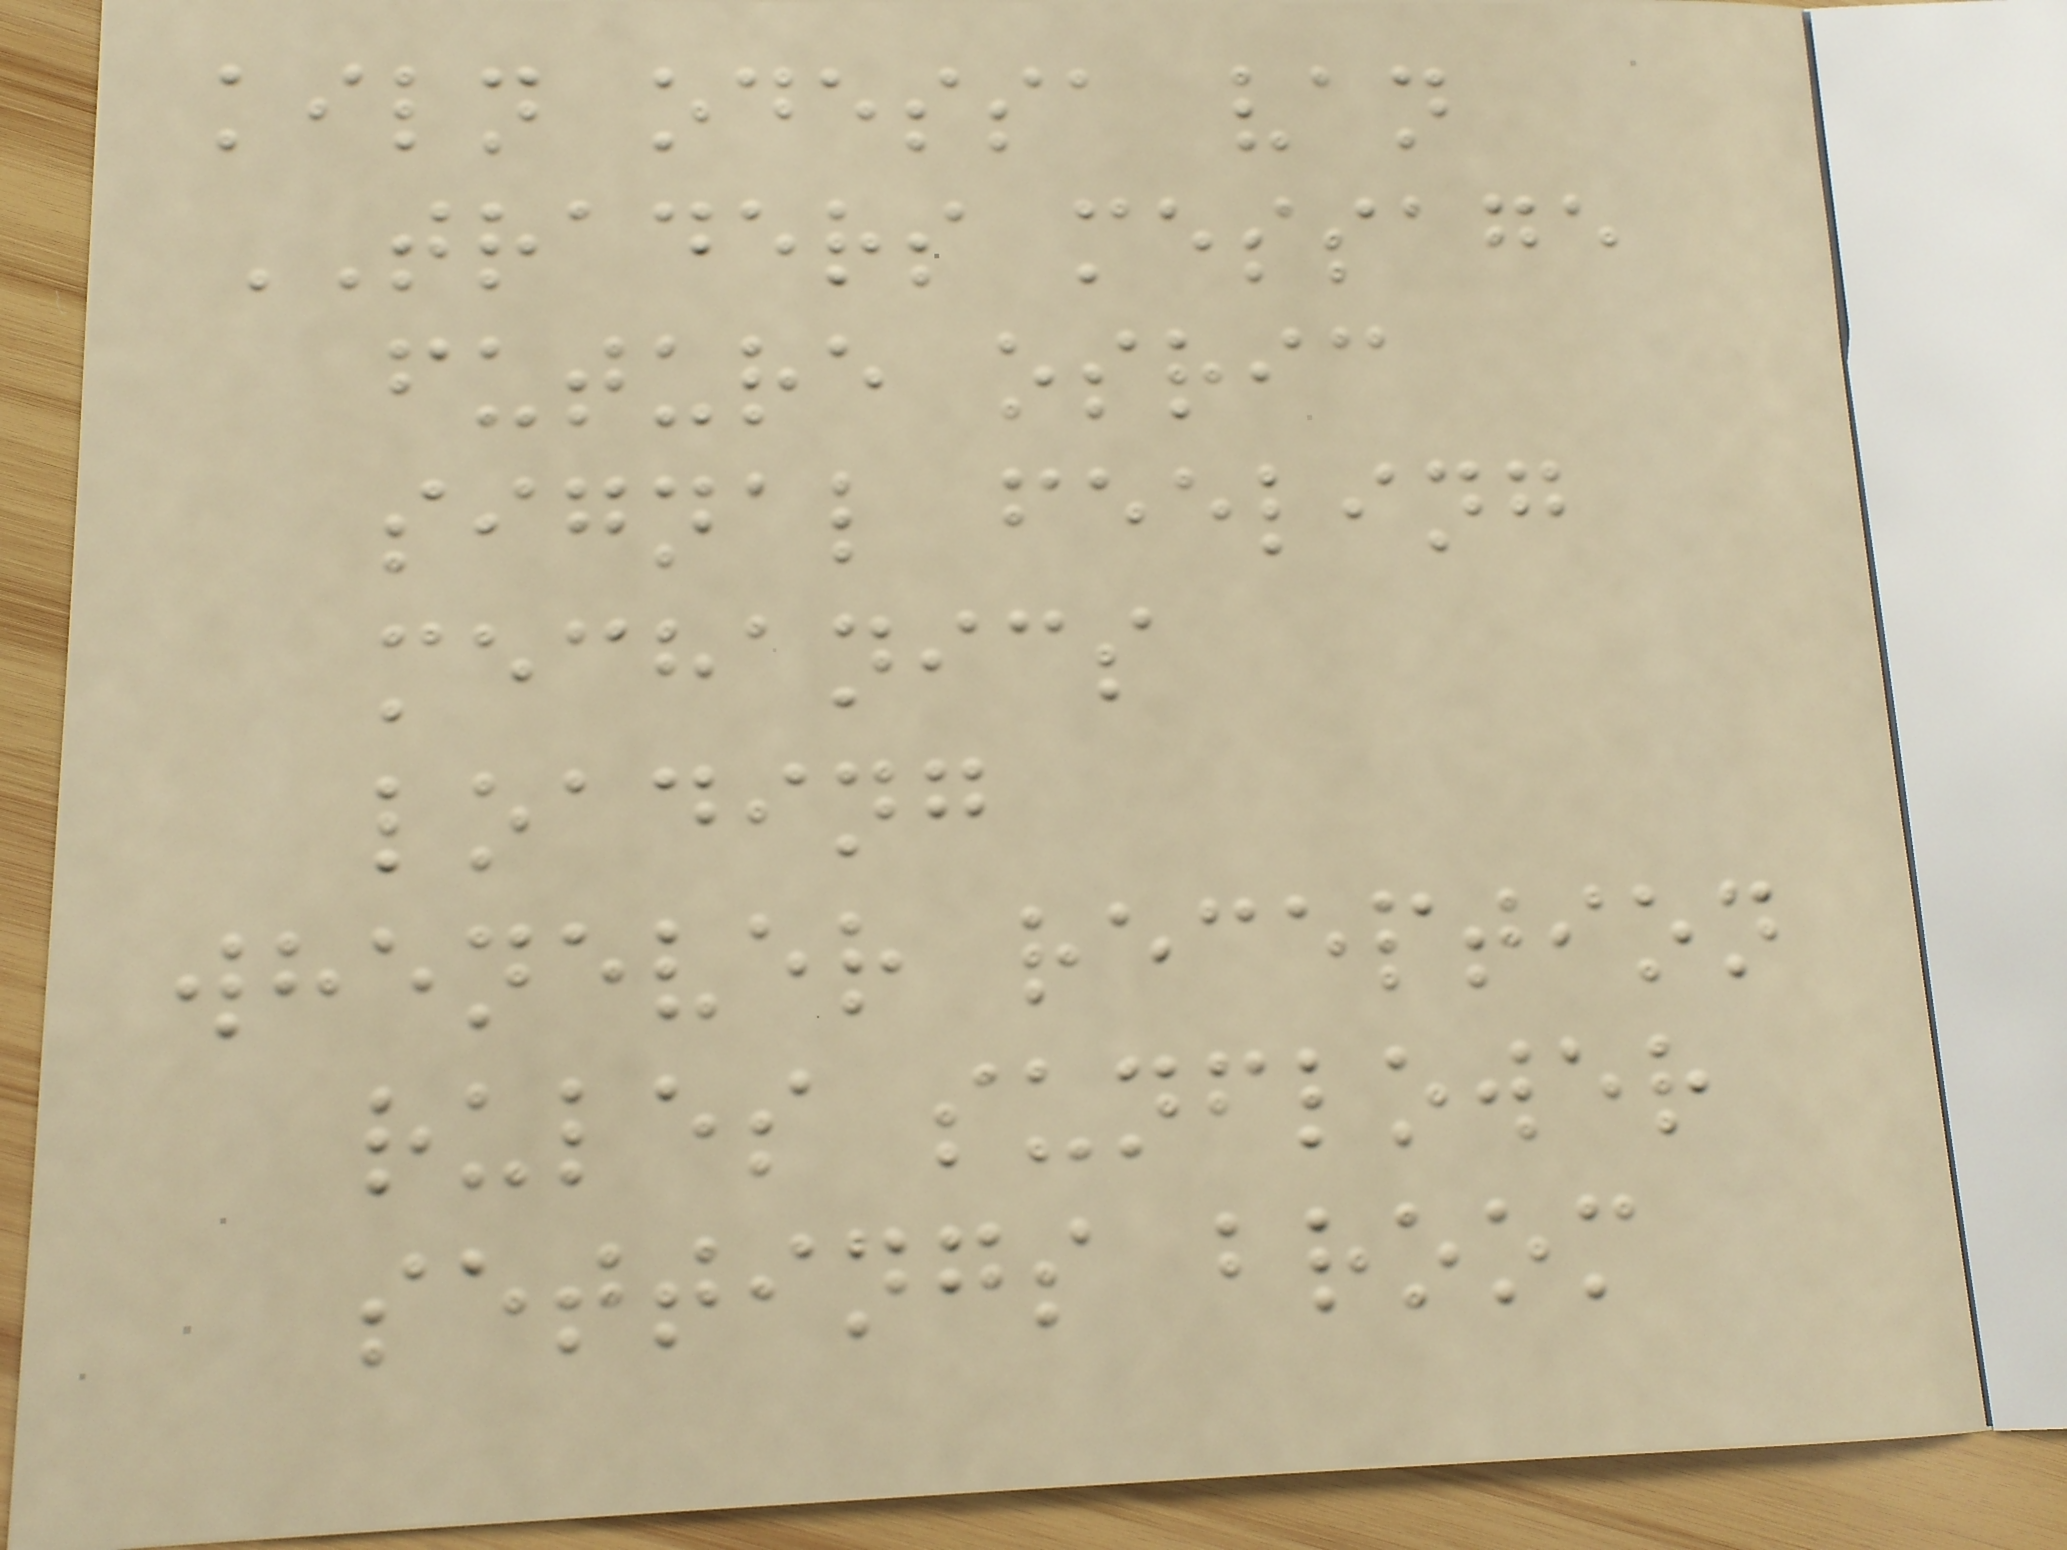kiln odessa van
TRADERS message
future osric
signal feeling
mechanics
loading
whenever reception
rules sunflower
settings broom
